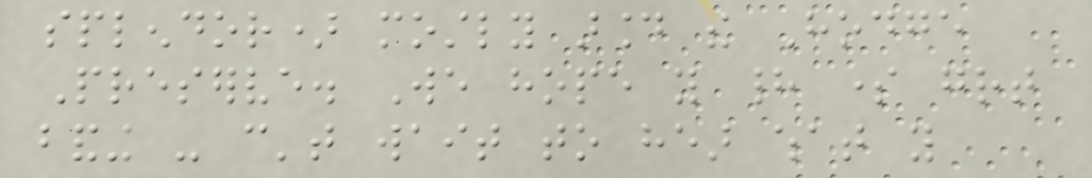splendor) mostly around the Hodge
Preserve. We hope you had some great
banding - can't wait to hear what you
